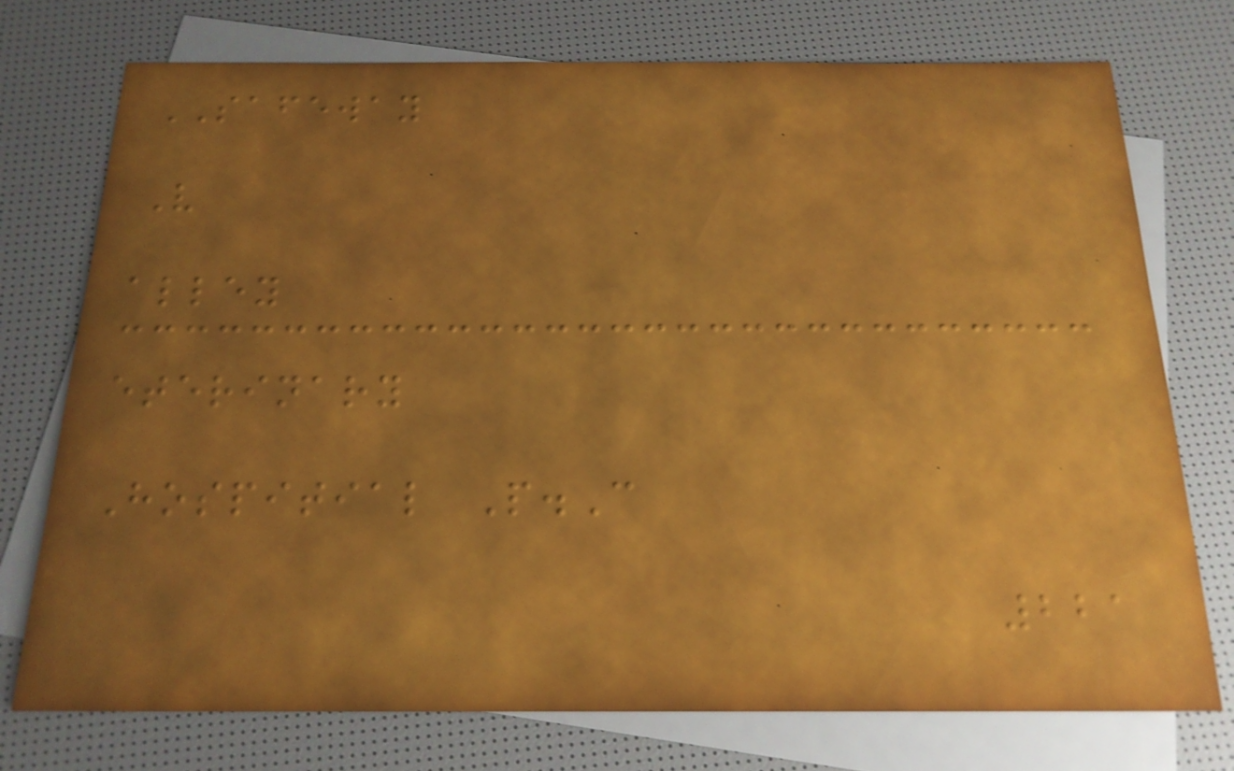SAFEWAY
V
alley
eterinary
Hospitial P.C
221
